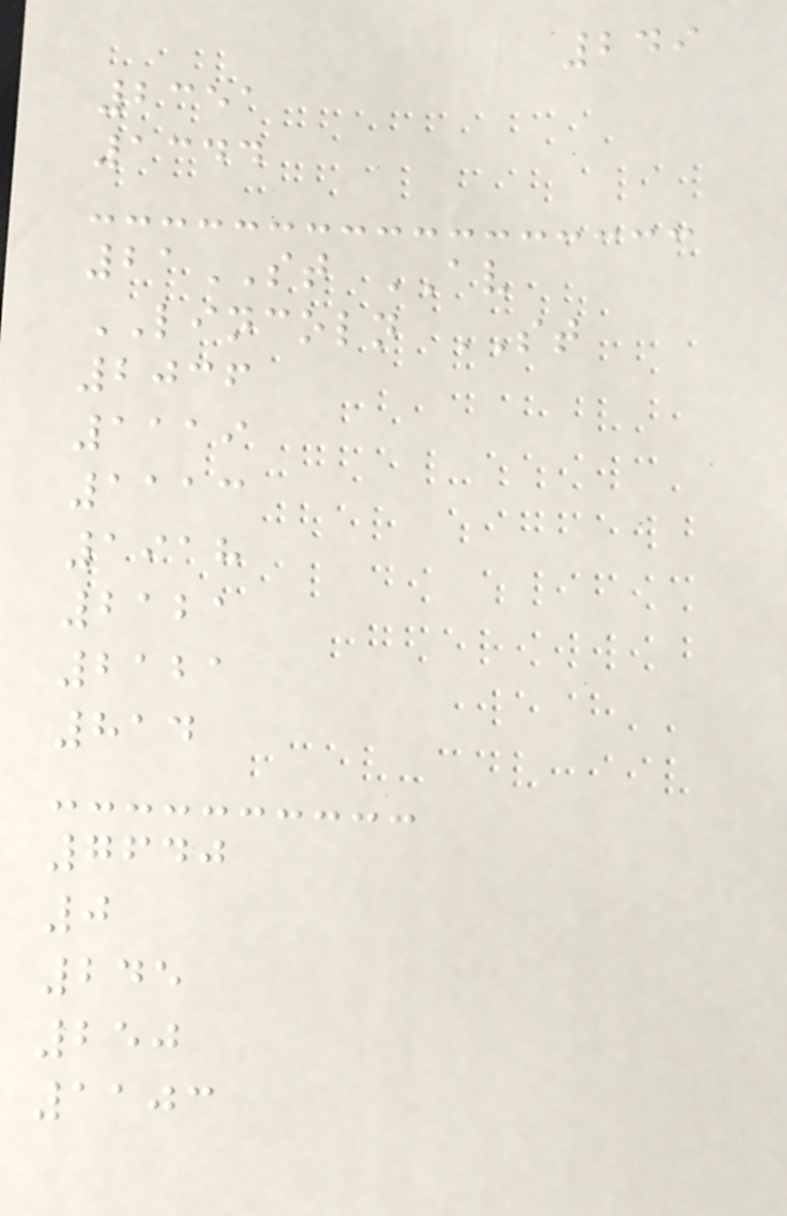249
2351
1344
21ST AV
LINCOLN ST
2036
1119
1113
1918
2121
2121
814
7640
0
245
250
1103
